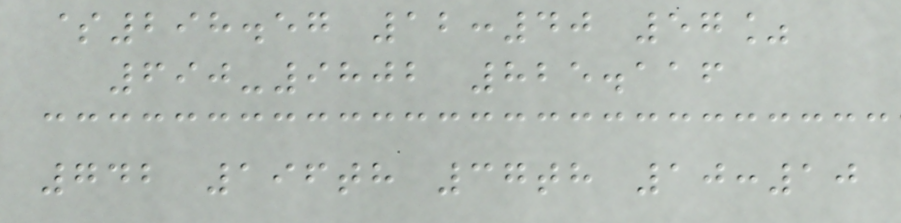$298.57 12:40 57%
690-9802 825.116
742 196th 37th 10:10
